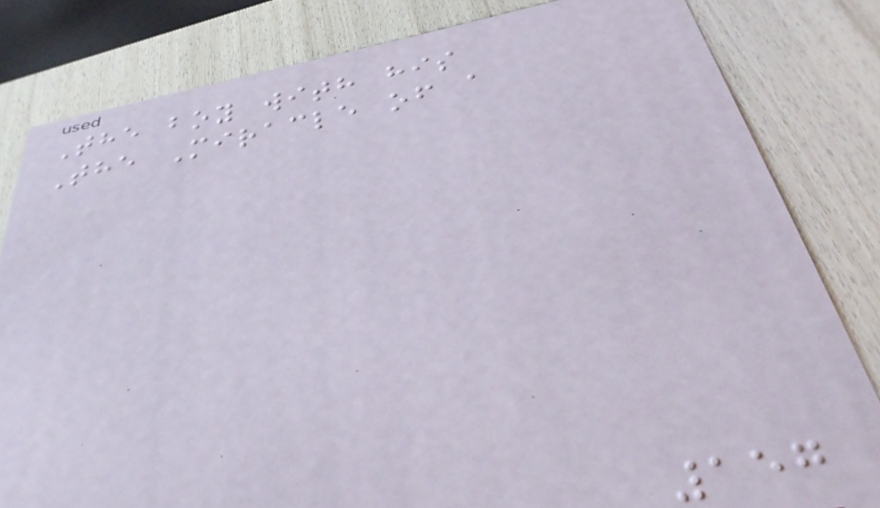The boy with his
The Miracle of a
157
